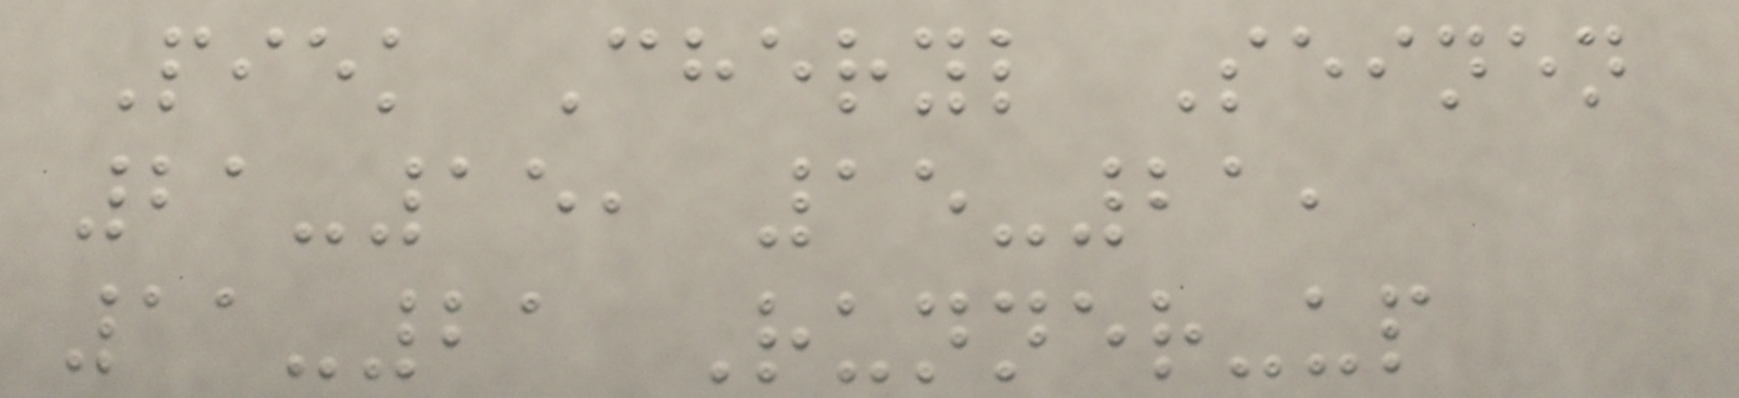Piek Cheryl Seinen
21-15, 15-21,
11-21 Runner-up
